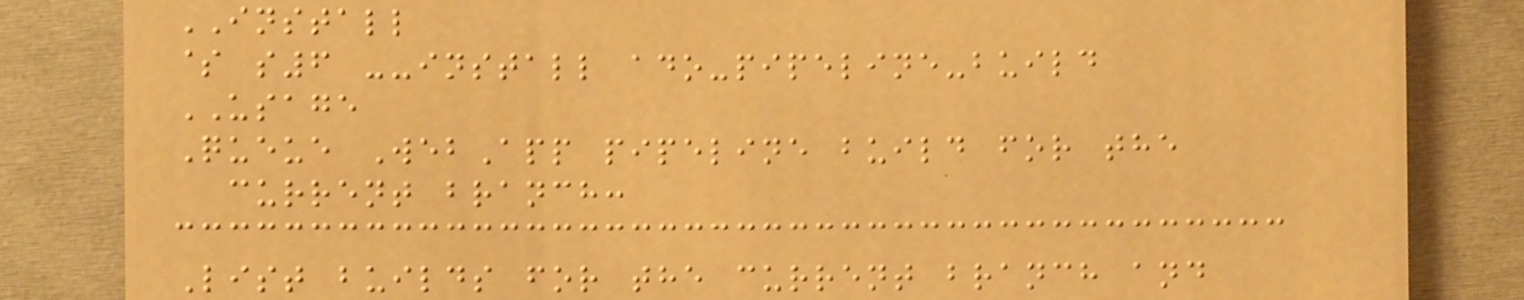INSTALL
$ s6 --install ado-pipeline-build
USAGE
Queue WebApp pipeline build for the
current branch:
List builds for the current branch and
